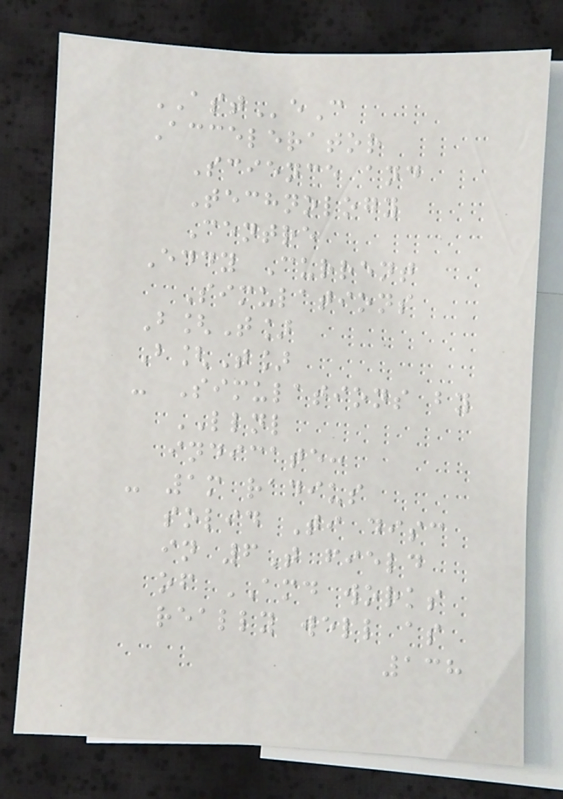ASTeC
Accelerator
Science and
Technology
Centre
Eddy Current
Simulations
B[T]
B[T]
- Simulations by
LLNL
indicate:
- 1m radius
solid Ti disc
in 6T field
of AMD works
really well as
138
